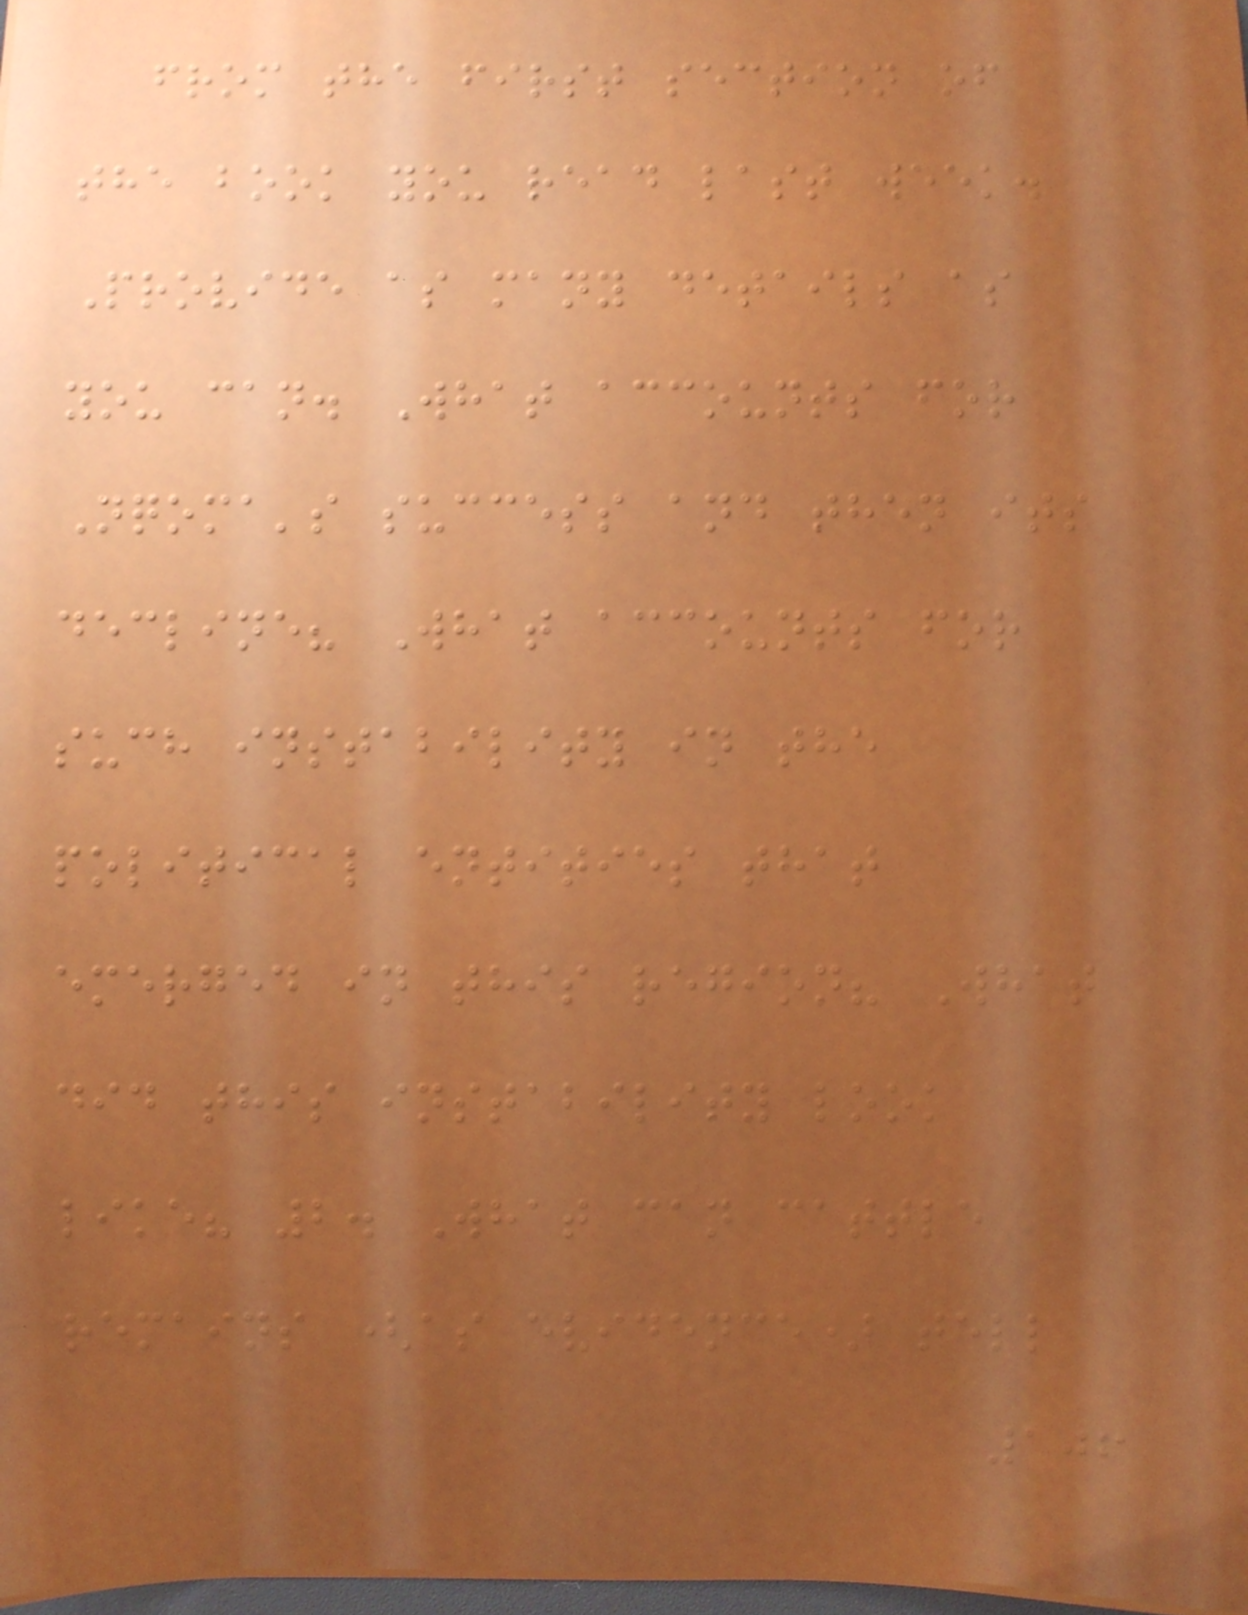from the first section of
the book you read last week.
Provide as many details as
you can. What accounts for
Nqoma's success and then its
decline? What accounts for
such instability in the
political entities that
emerged in this region? What
did this instability look
like? 2. What can cattle
remains (as evidence) tell
106
